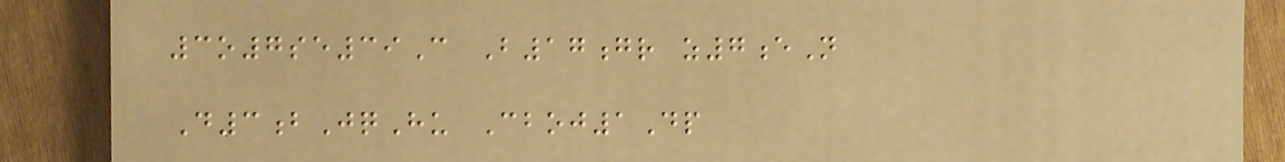3o7se39C B17gr z7eN
D3bJqHu Cboj1Dp
